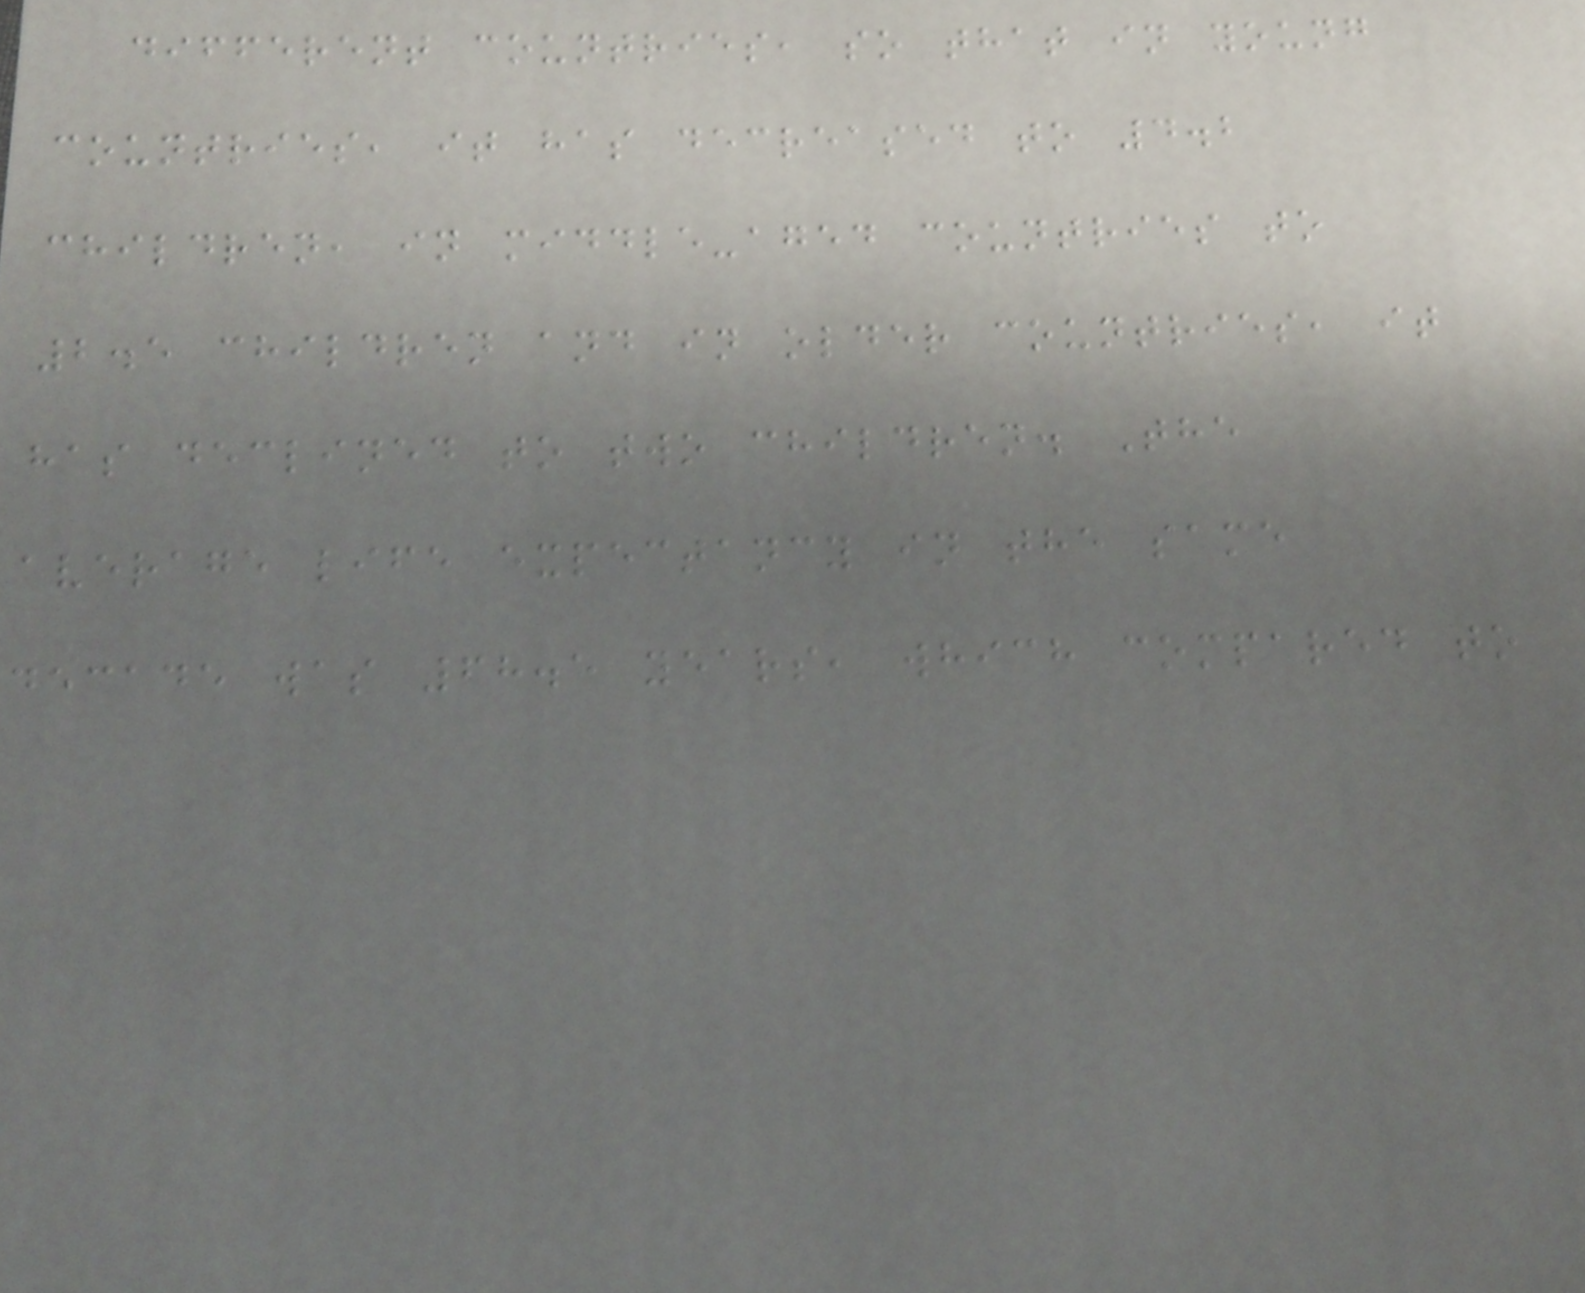different countries, so that in young
countries, it has decreased to 4.2
children, in middle-aged countries to
2.5 children and in older countries, it
has declined to two children. The
average life expectancy in the same
decade was 68.5 years, which compared to
